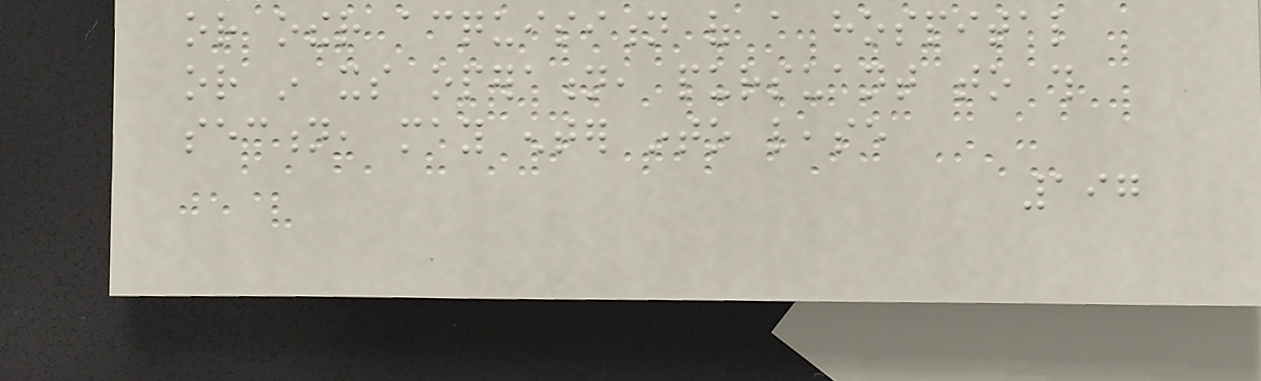or other acquisition of a hospital
or in its operation, pursuant to this
section, may enter into lease
197
